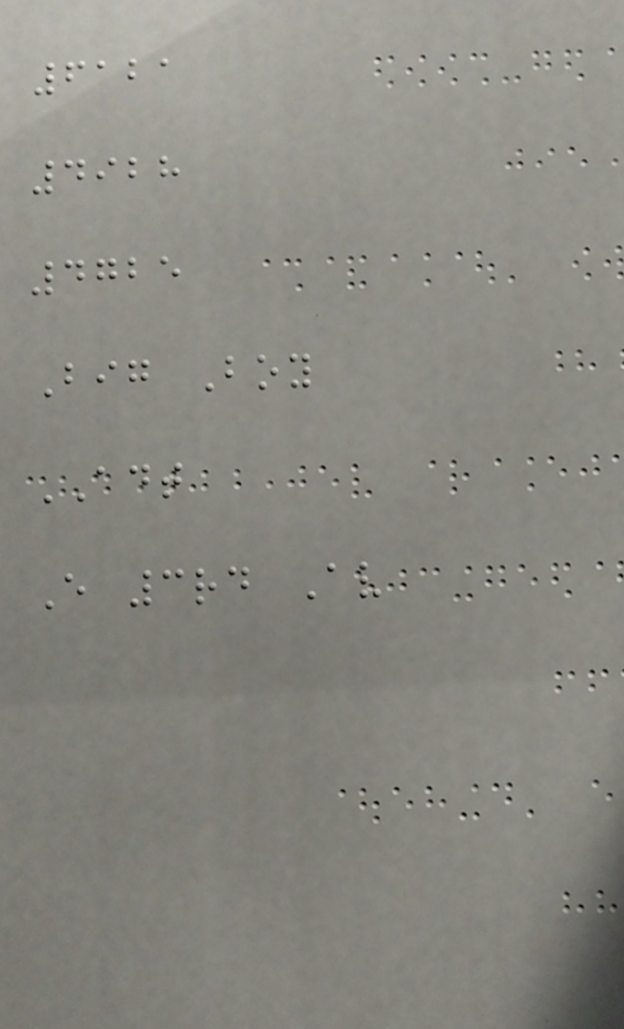6121
4928
4725
Big Boy
ADT
E 3rd Av
